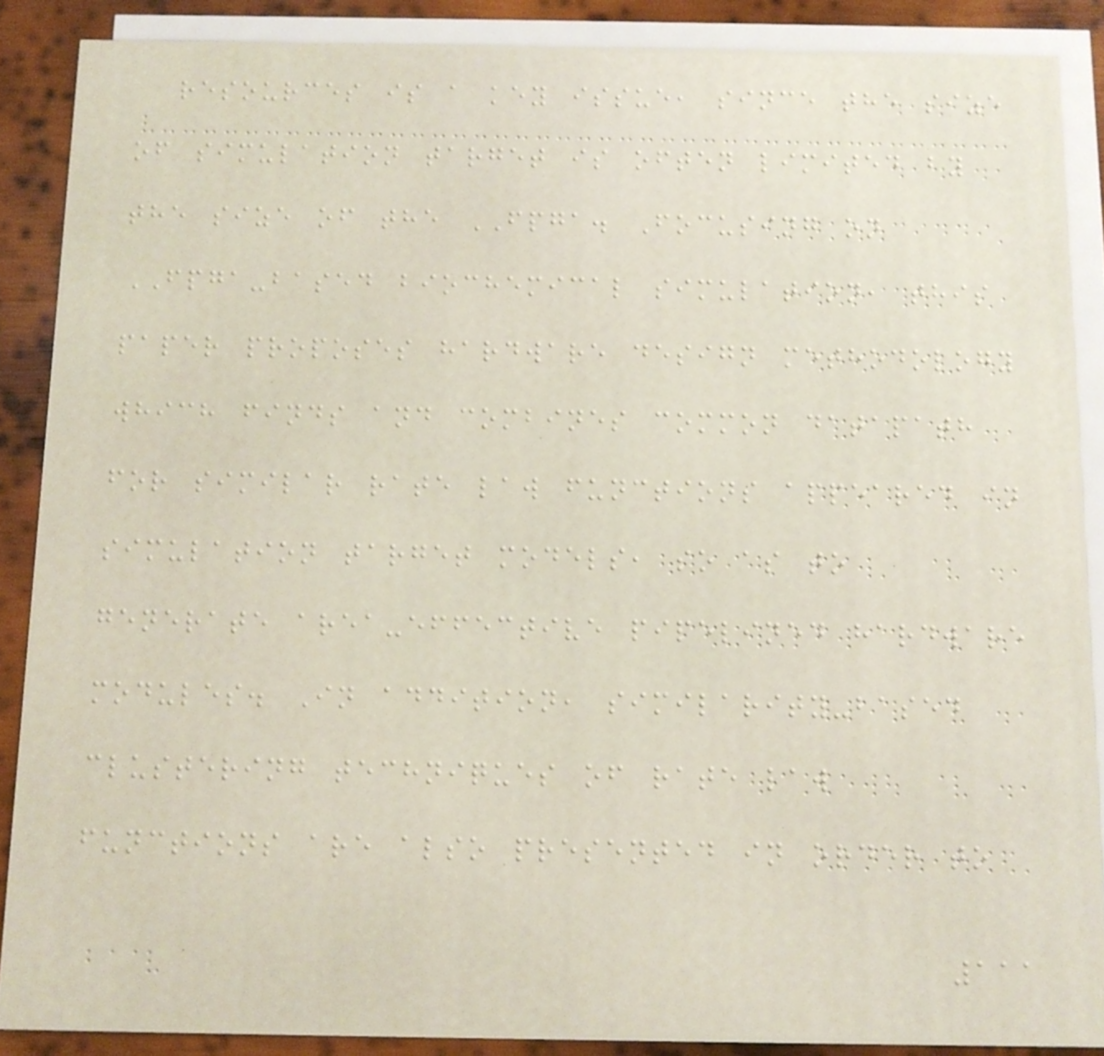resources is a key issue, since the size
of simulation target is often limited by
the size of the FPGA. Focusing on
FPGA-based biochemical simulation, this
paper proposes hardware design methodology
which finds and combines common datapath
for similar rate law functions appeared in
simulation target models, so as to
generate area-effective pipelined hardware
modules. In addition, similarity-based
clustering techniques of rate law
functions are also presented in order to
111
